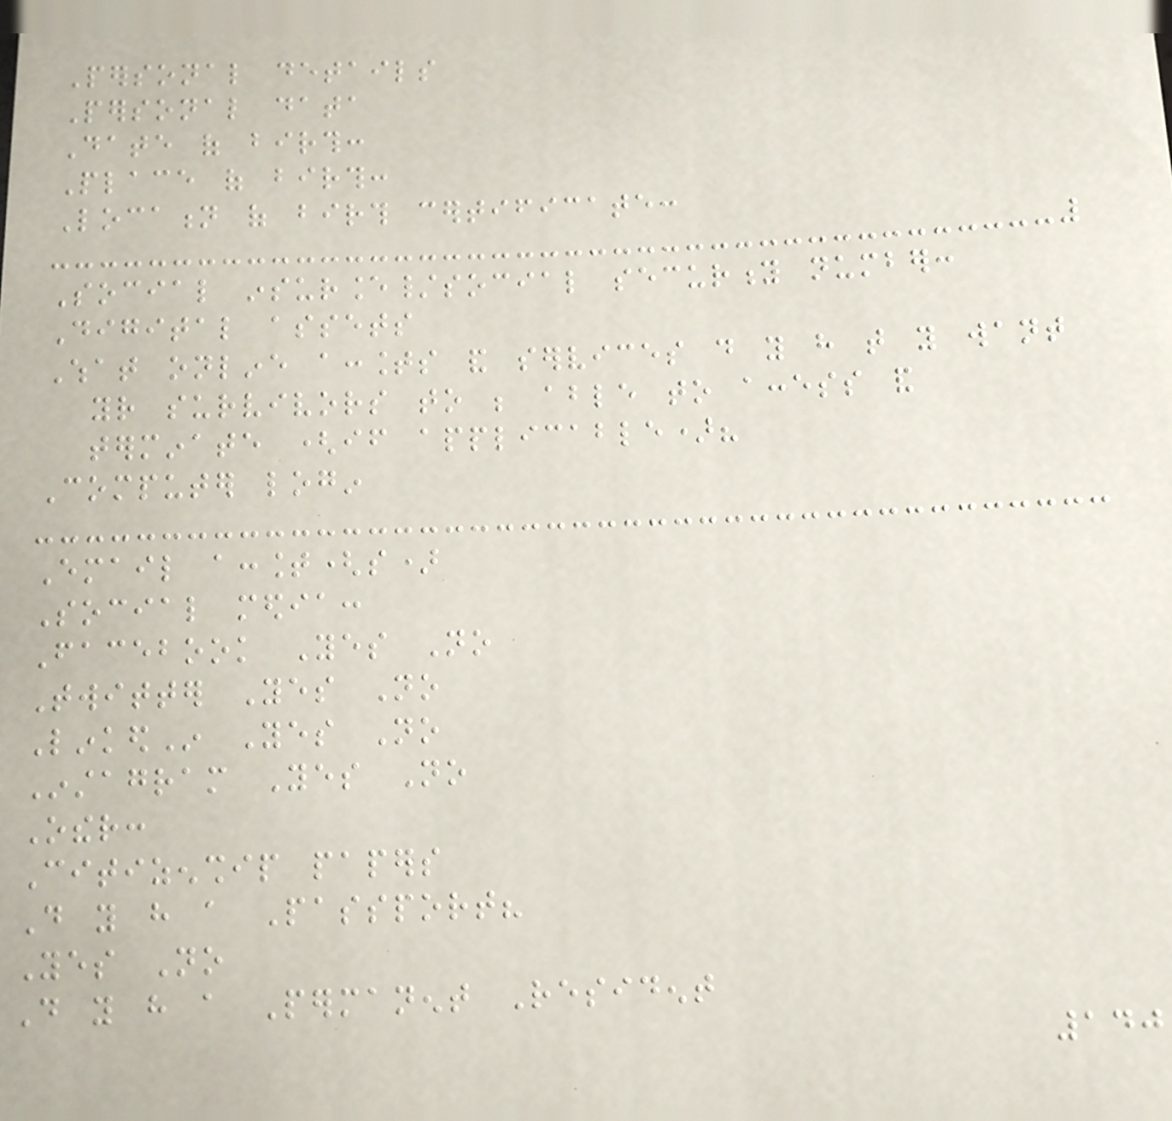Personal details
Personal data
Date of birth:
Place of birth:
Location of birth certificate:
Social insurance/social security number:
Digital assets
What online accounts and services do you have that you want
your survivors to be able to access and
terminate (if applicable)?
Computer login
Email account(s)
Social media:
Facebook Yes No
Twitter Yes No
LinkedIn Yes No
Instagram Yes No
Other:
Citizenship papers
Do you have a Passport?
Yes No
Do you have a Permanent Resident
140
